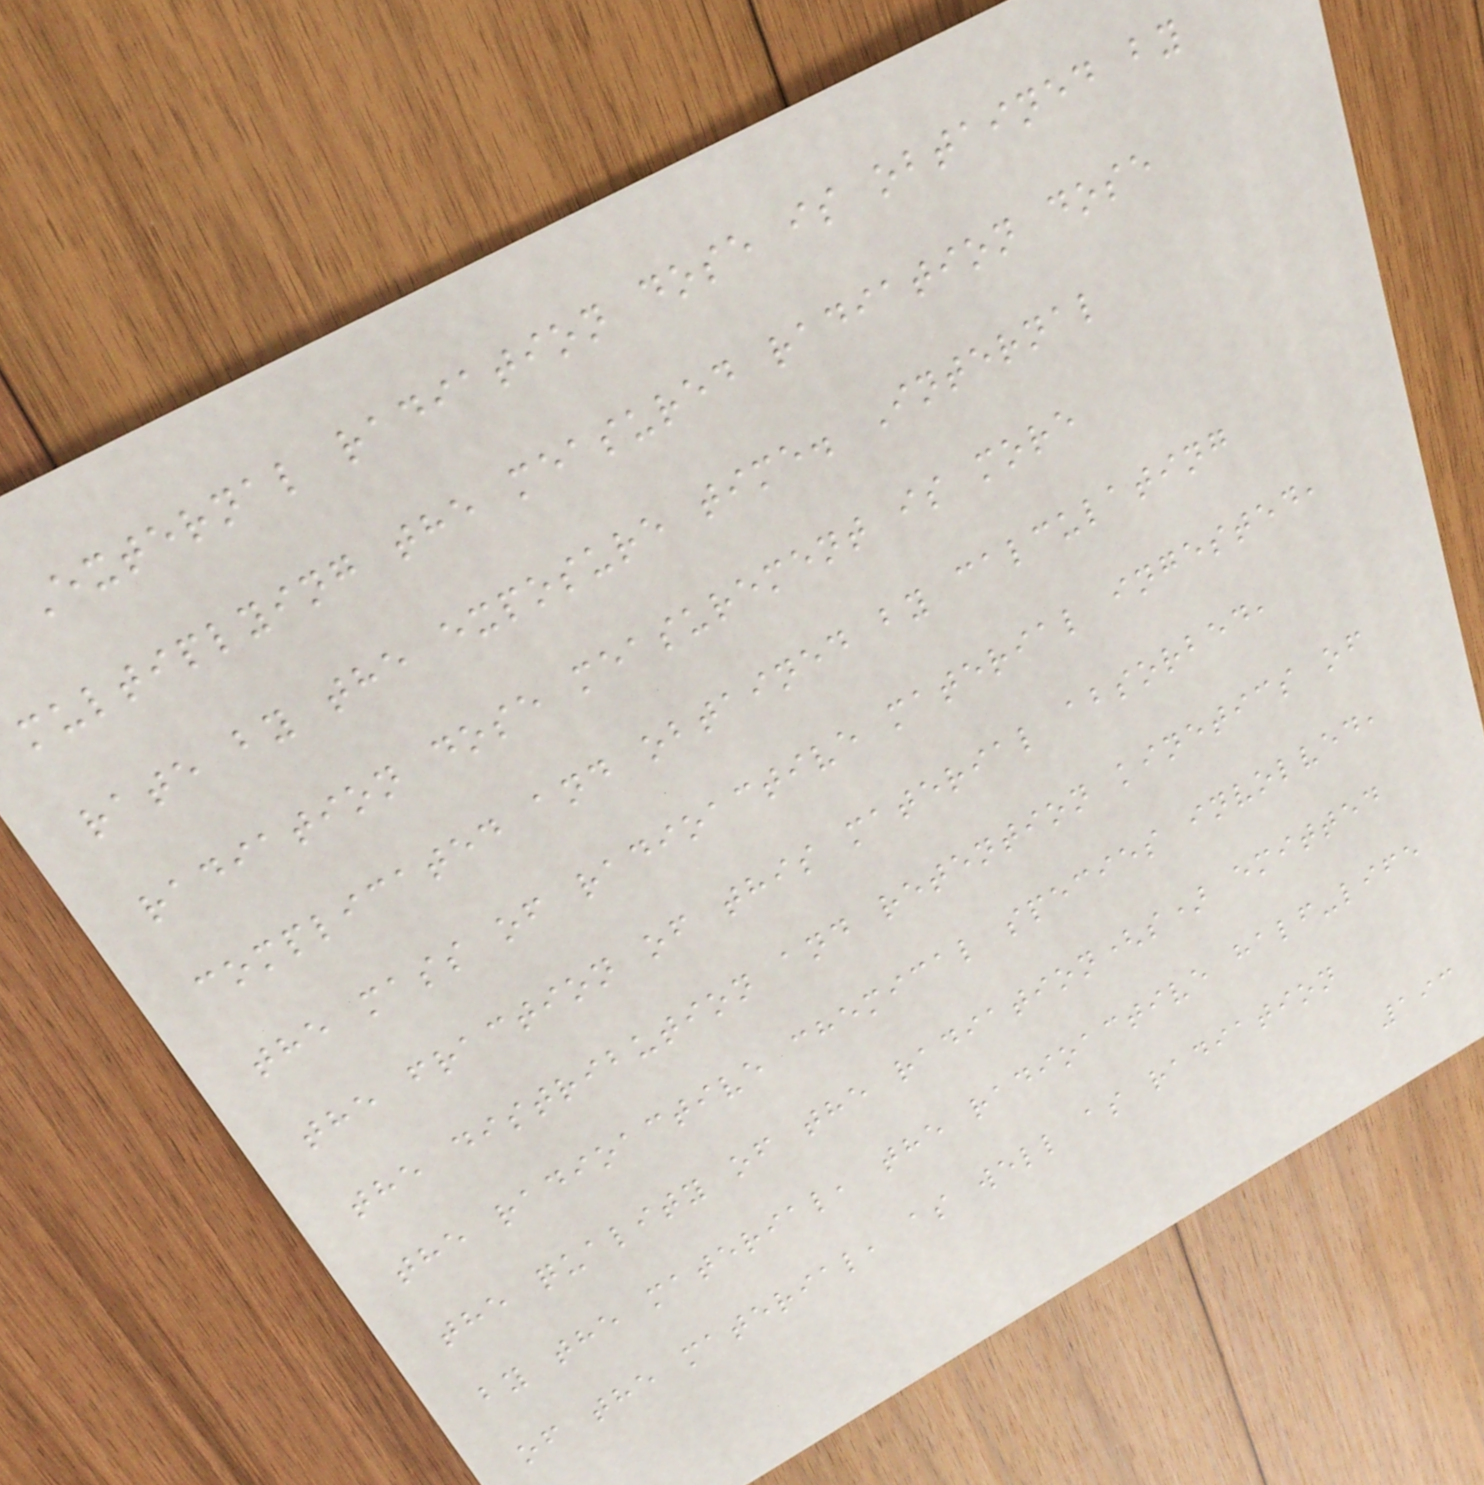External radiation dose is obtained by
multiplying the measured radiation dose
rate by the exposure time. Internal
radiation dose measurement is more
complicated and obtained by calculating
the mass of radioactive material ingested,
the fraction of this material absorbed,
the distribution and retention kinetics of
the radioactive chemical species involved,
the quality of the radiation(s) emitted
by the material, the radioactive half-life
of the material, as well as radiation
193
